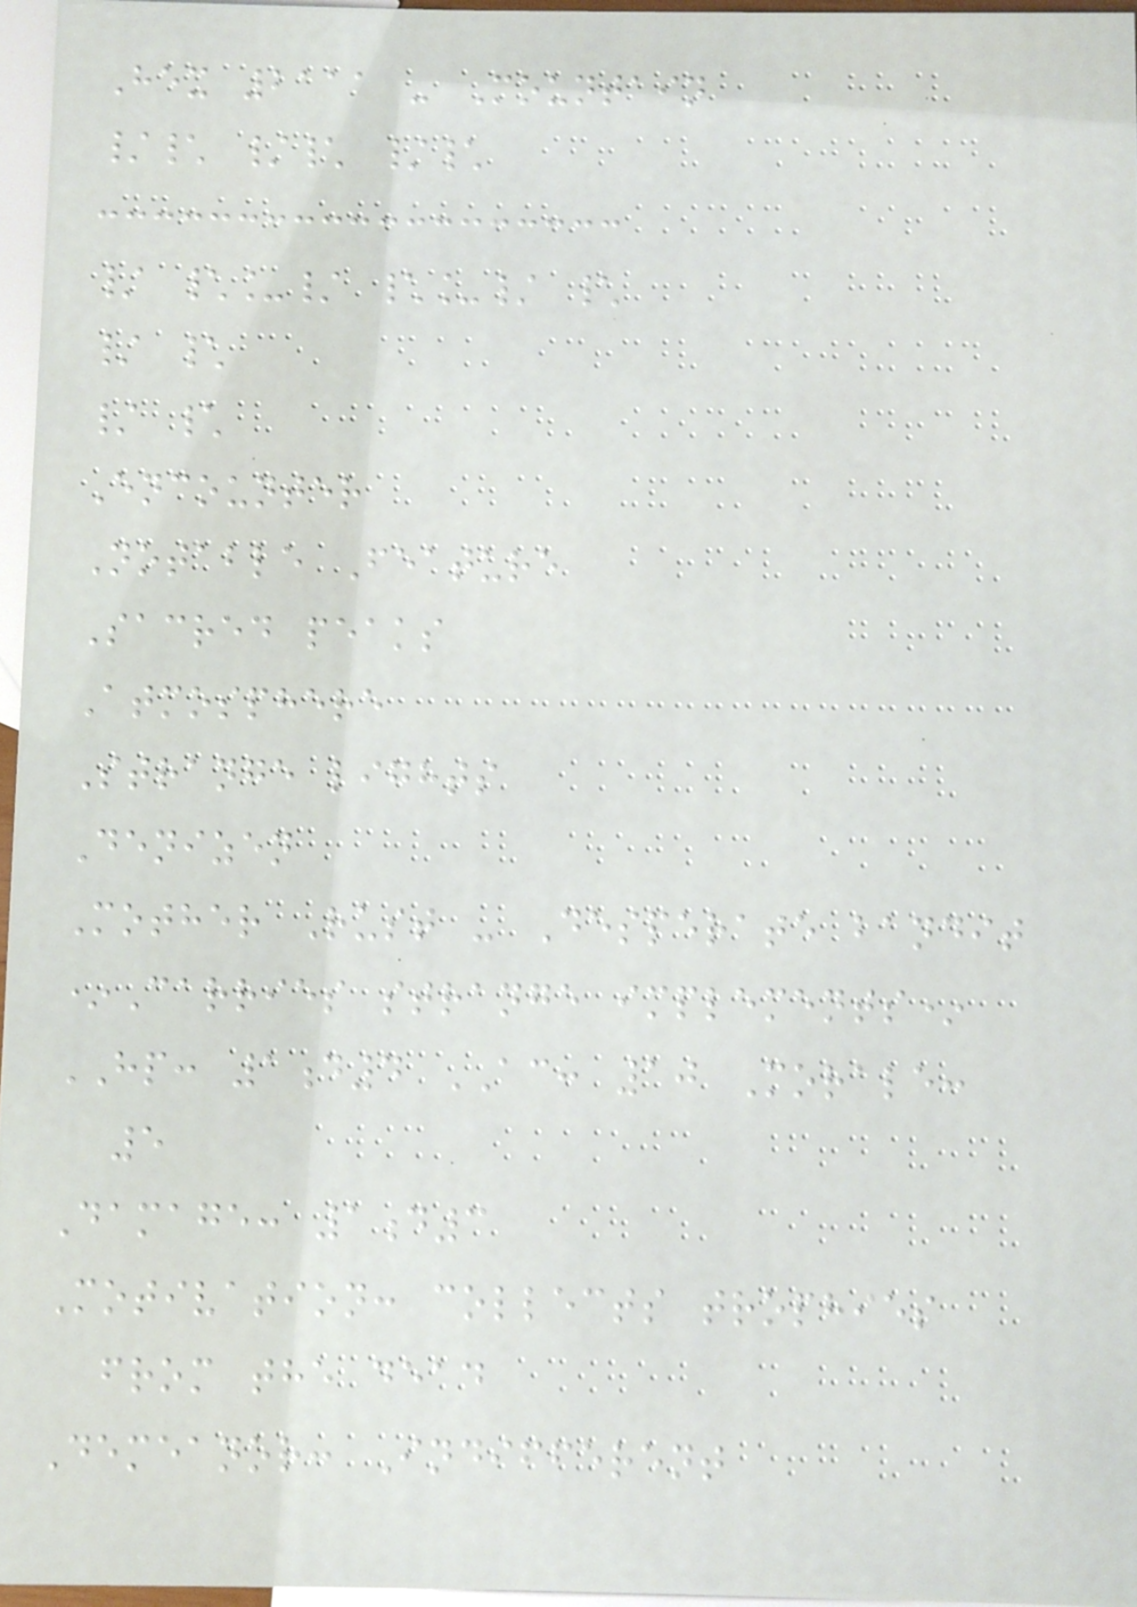Hex 2111 - Mountain
/\ /\ /\
/ \_/ \_/ \
/ \
/ \
Encounter
Notable Feature
Sacred peaks
Atmosphere
Strange lights
Denizen
Mother Rust - Desperate bandit
*Carries strange implements*
HP: 1d4 AC: 10 Morale:
5
Damage: 1d3
Motivation: collects trophies
from the dead
Demeanor: Indifferent
